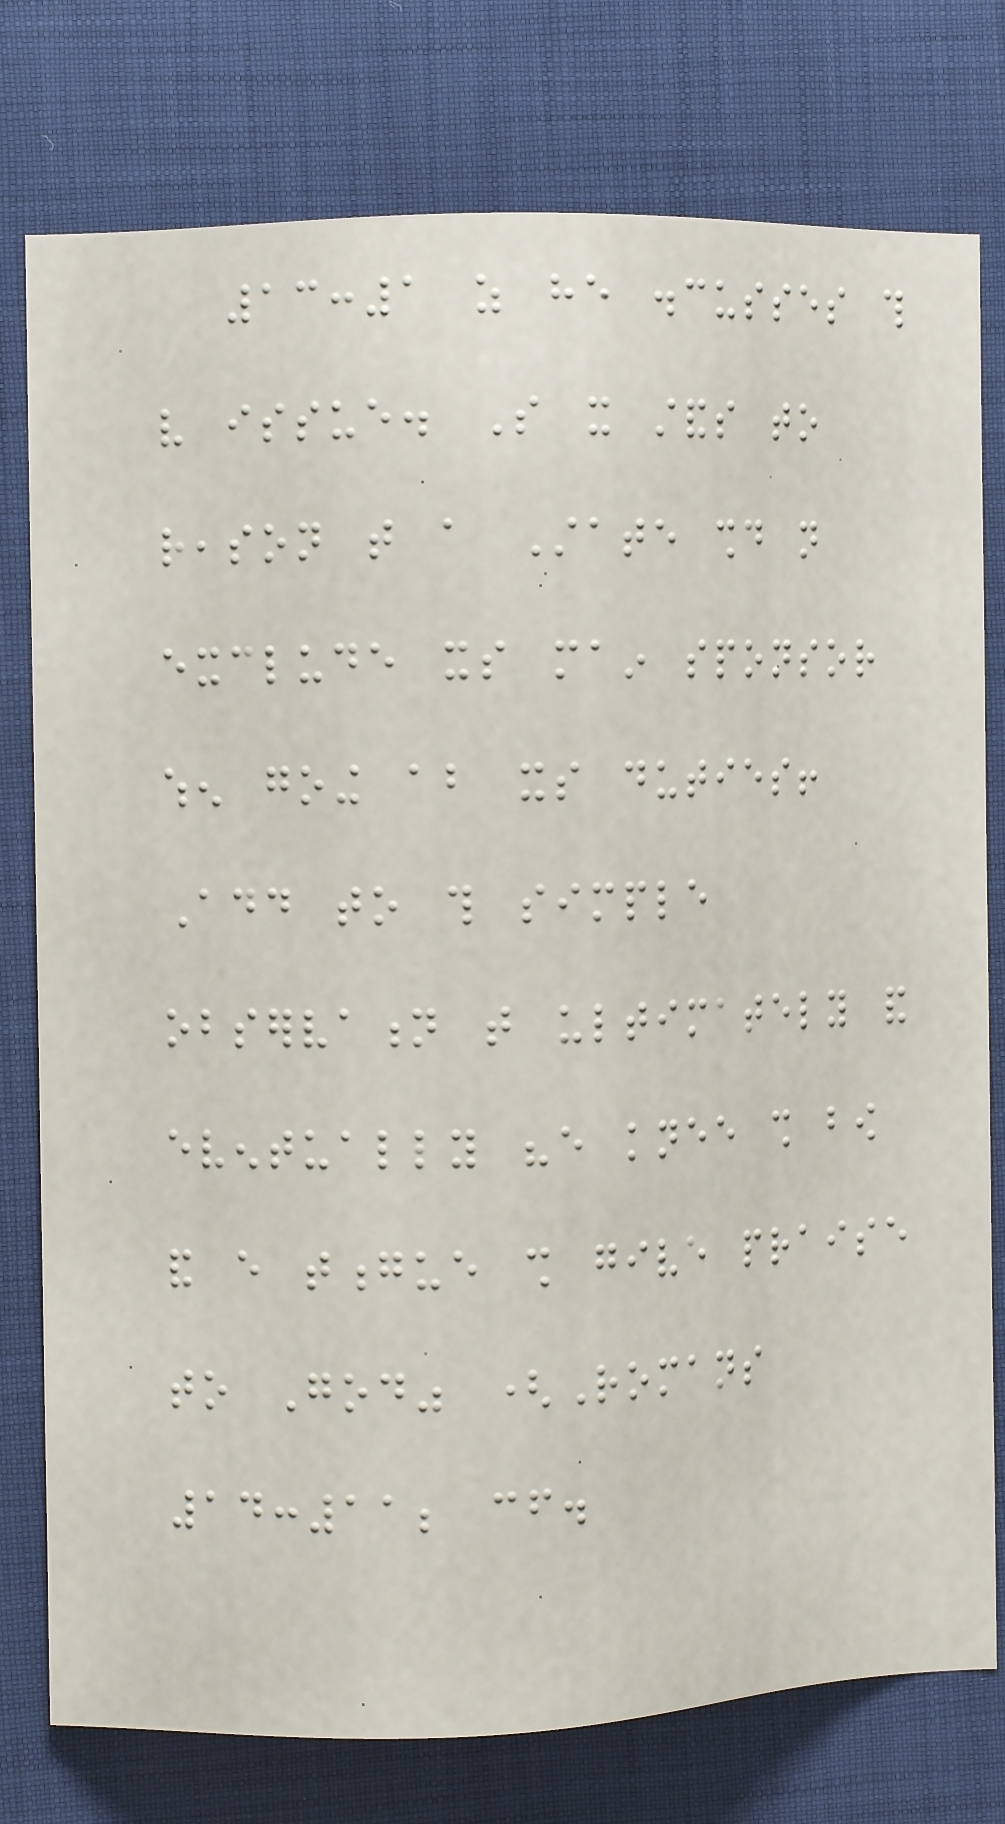13:1 as he discusses this
very issue. So it stands to
reason that a State should not
exclude its main sponsor
when going about its duties!
Add to this simple
observation that ultimately and
eventually "every knee shall bow
and every tongue shall give praise
to God" (Romans
14:11; cf.
